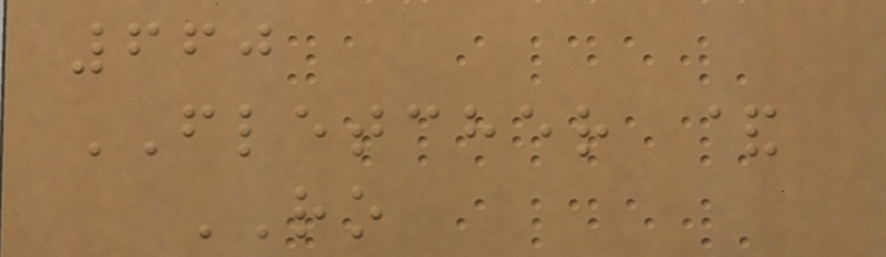660
FLETCHER &
RO
